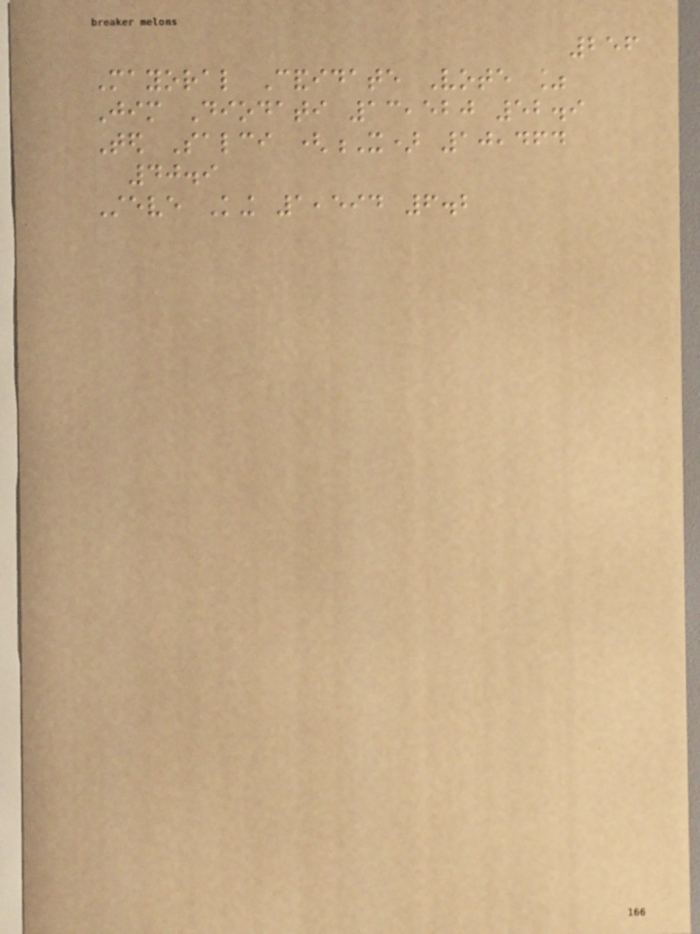256
Mayoral Candidate Vote %
Jim Diodati 13,520 52.9
Ted Salci (X) 10,464
40.9
Steve King 1,594 6.2
